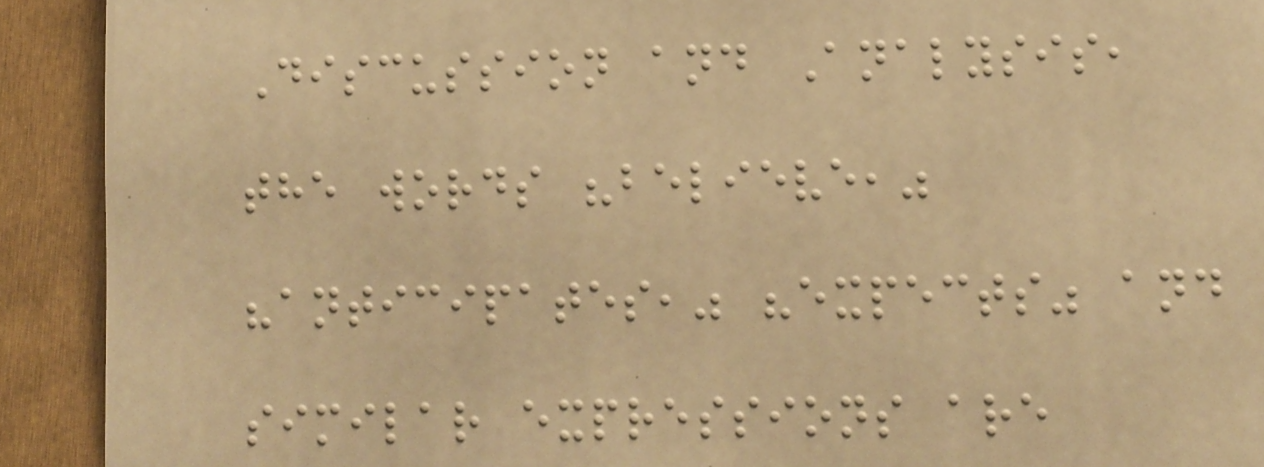Discussion and Analysis,
the words "believe,"
"anticipates," "expects" and
similar expressions are
